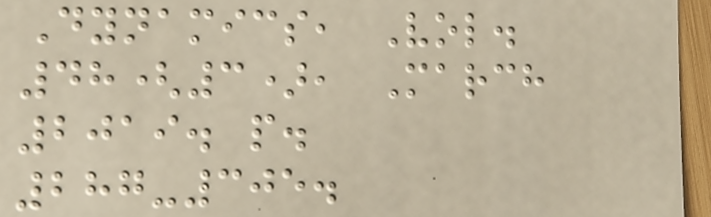Dynamics, Vol.
48(3), March
2019. p.
287-305.
